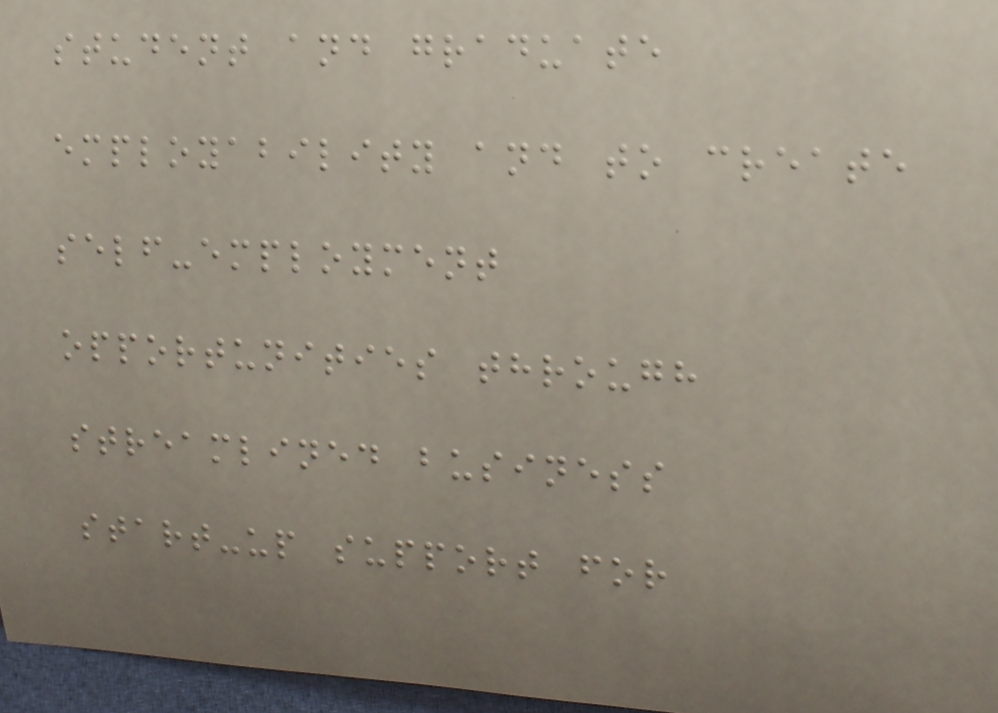student and graduate
employability and to create
self-employment
opportunities through
streamlined business
start-up support for
